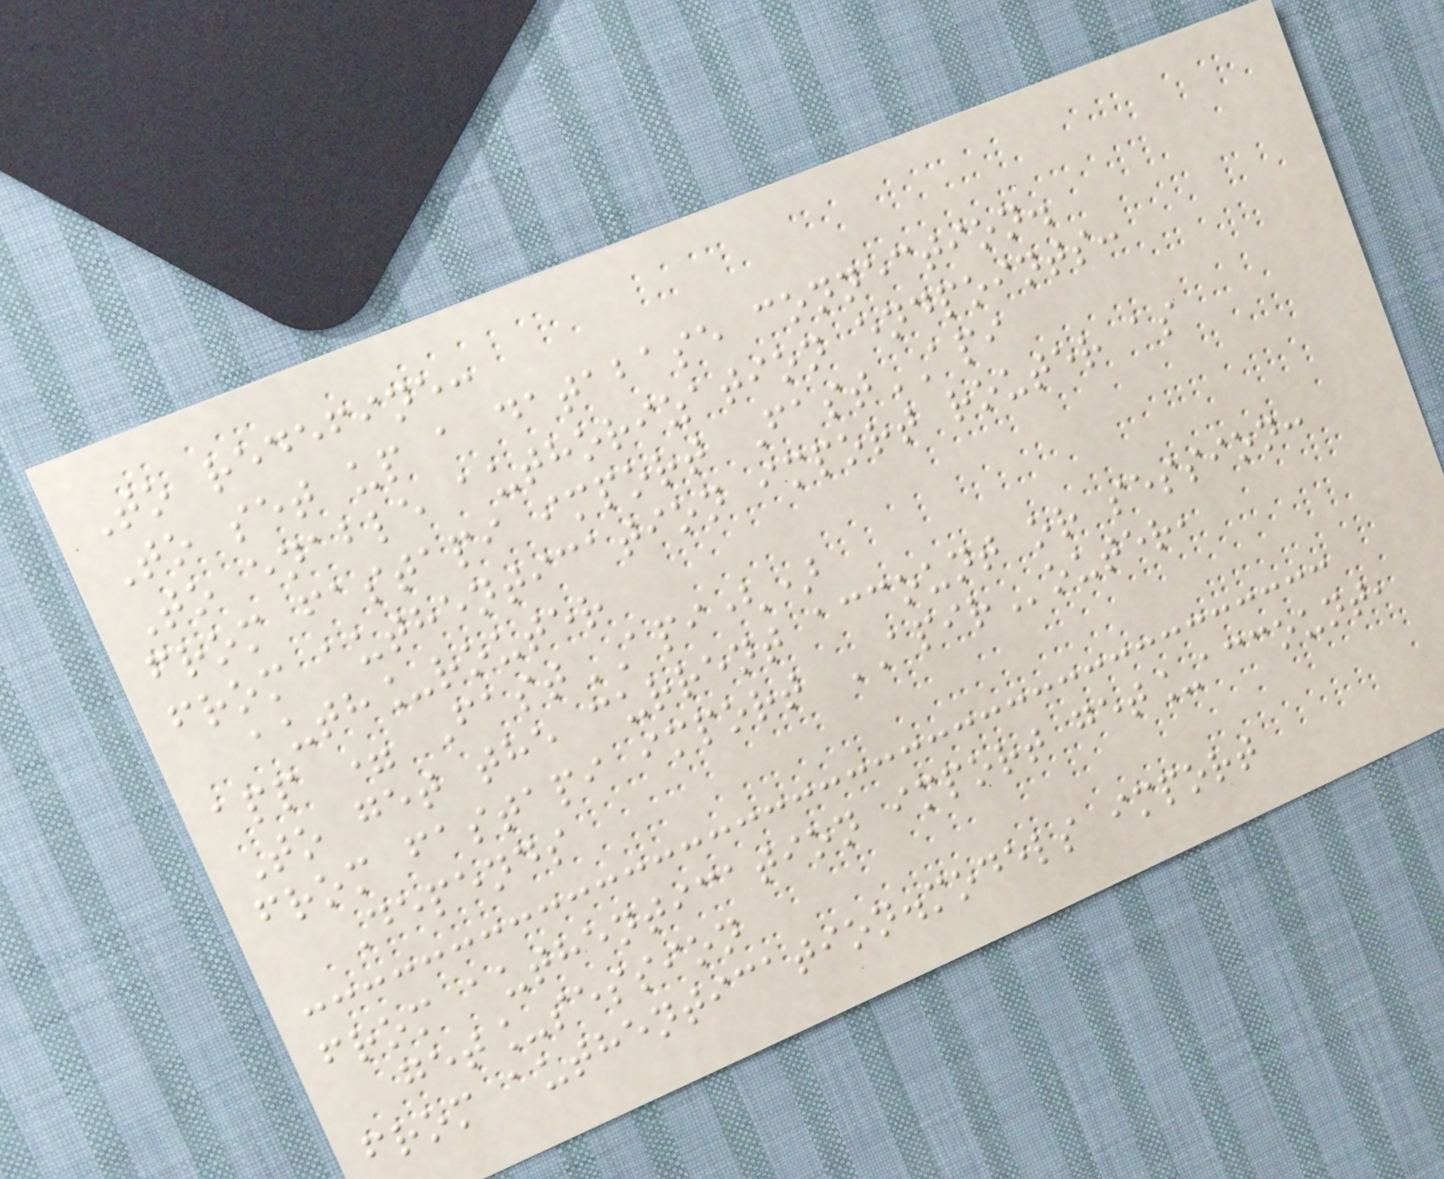To redefine:
To set up a database connection.
To enable authorization endpoints:
from fastapi import FastAPI
from authentication import router as
auth_router
app = FastAPI()
To get the current account or session:
from fastapi import APIRouter,
Depends
from authentication import get_account,
get_session
from authentication.models import
